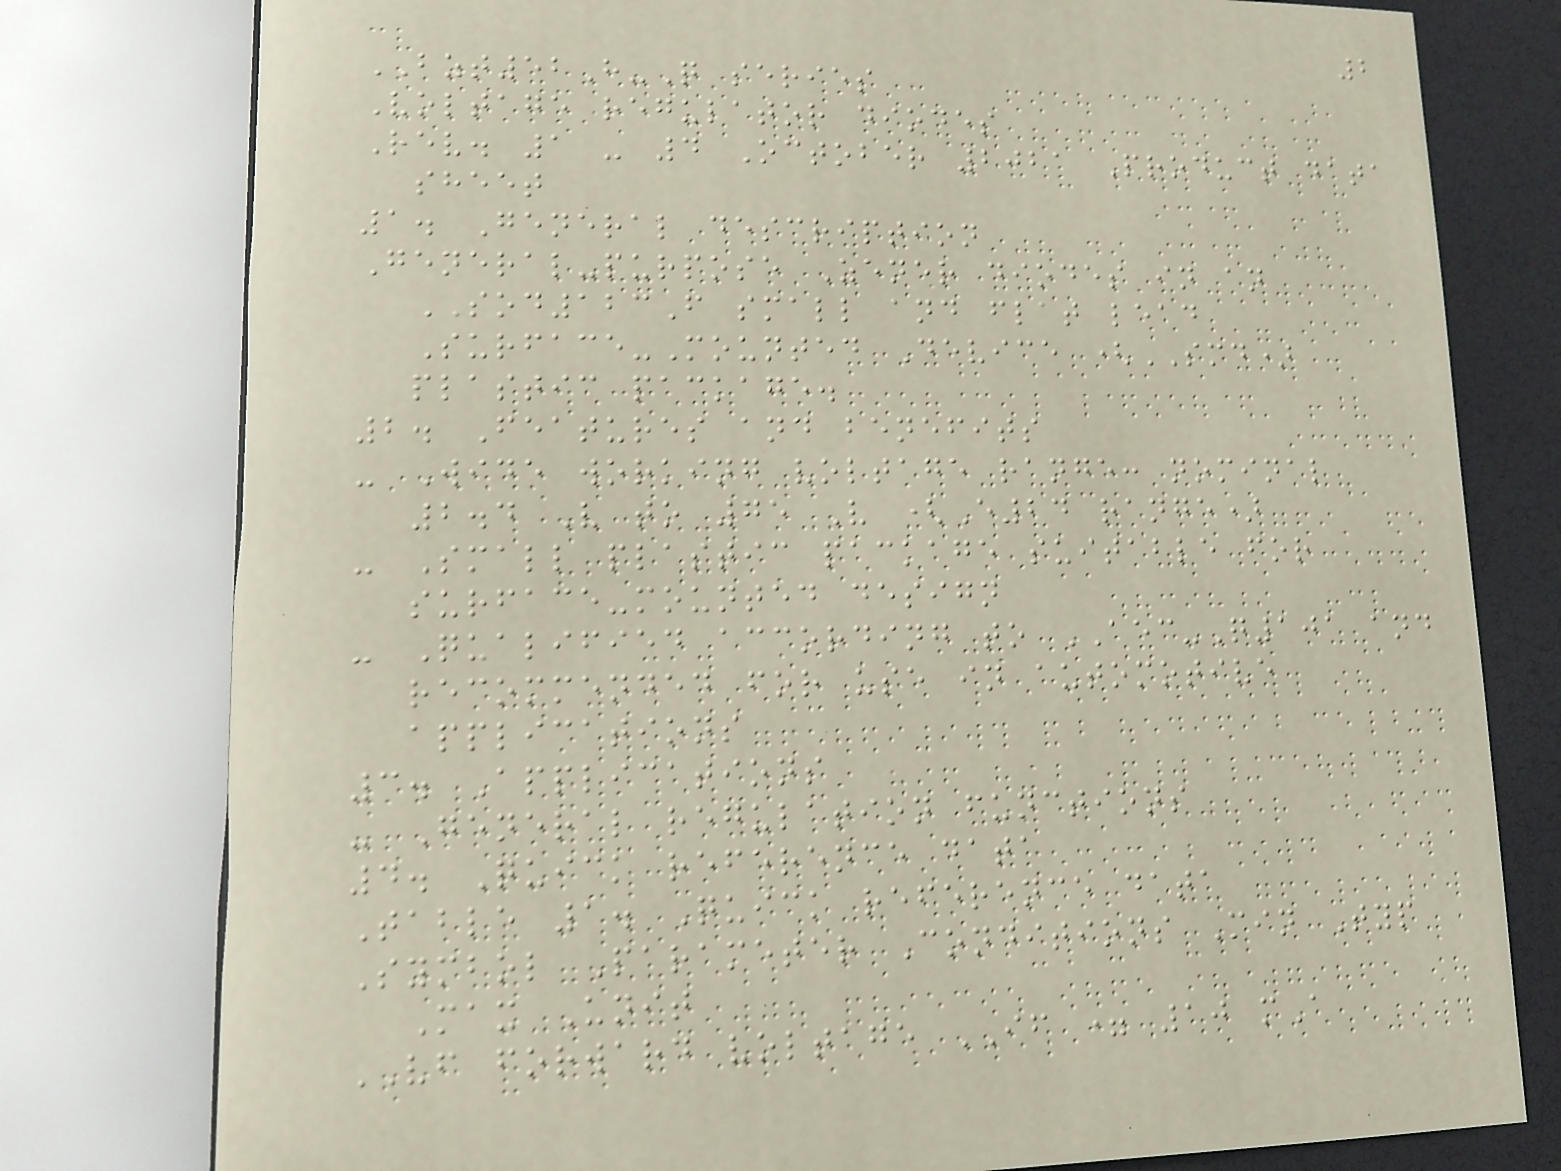2
BZT52H-Q series
Voltage regulator diodes
Rev. 1 - 4 October 2021 Product data
sheet
1. General description
General-purpose Zener diodes in an
SOD123F small and flat lead
Surface-Mounted Device (SMD)
plastic package.
2. Features and benefits
- Wide working voltage range: nominal
2.4 V to 75 V (E24 range)
- Small plastic package suitable for
surface-mounted design
- Qualified according to AEC-Q101 and
recommended for use in automotive
applications
3. Applications
- General regulation functions
4. Quick reference data
Table 1. Quick reference data
Symbol Parameter Conditions Min Typ
Max Unit
VF forward voltage IF = 10 mA
